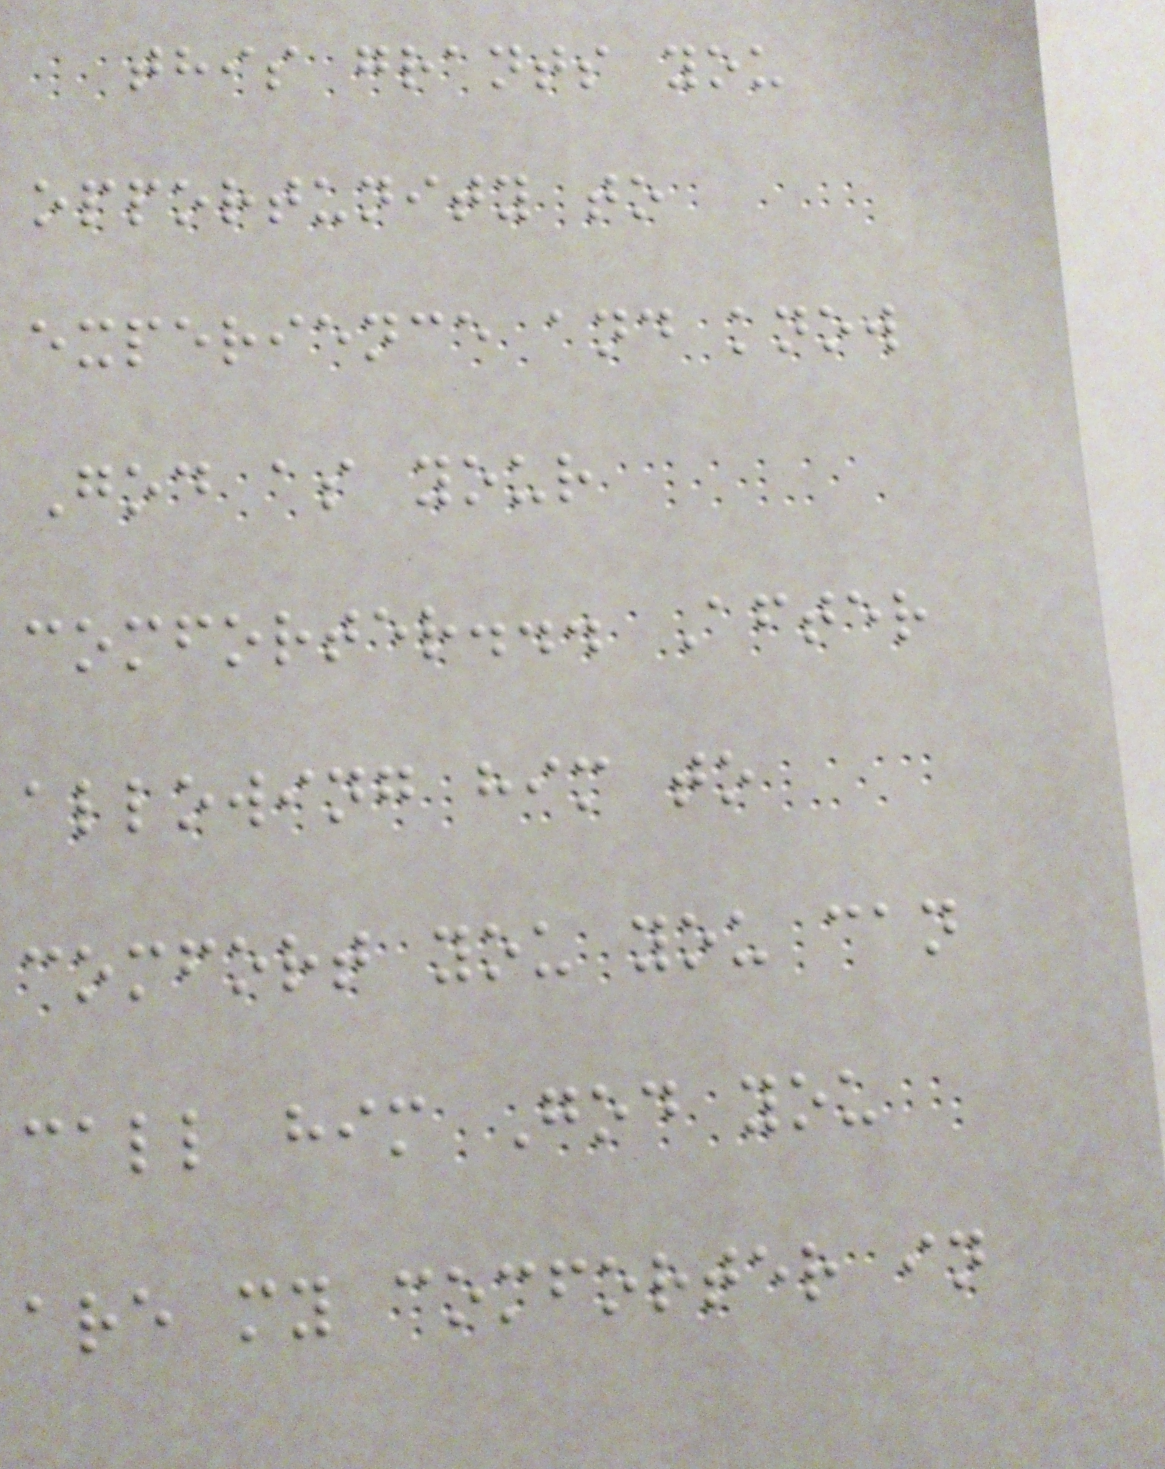this grants you
opportunity to
experience and know
God as your
comforter... After
allowing him to
comfort you you can
call him God you
are my comforter in
